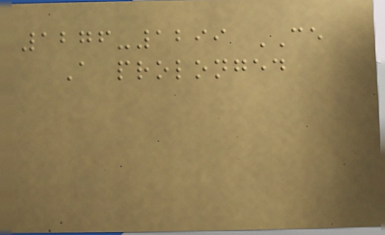1276-1299 CE
A prolonged
